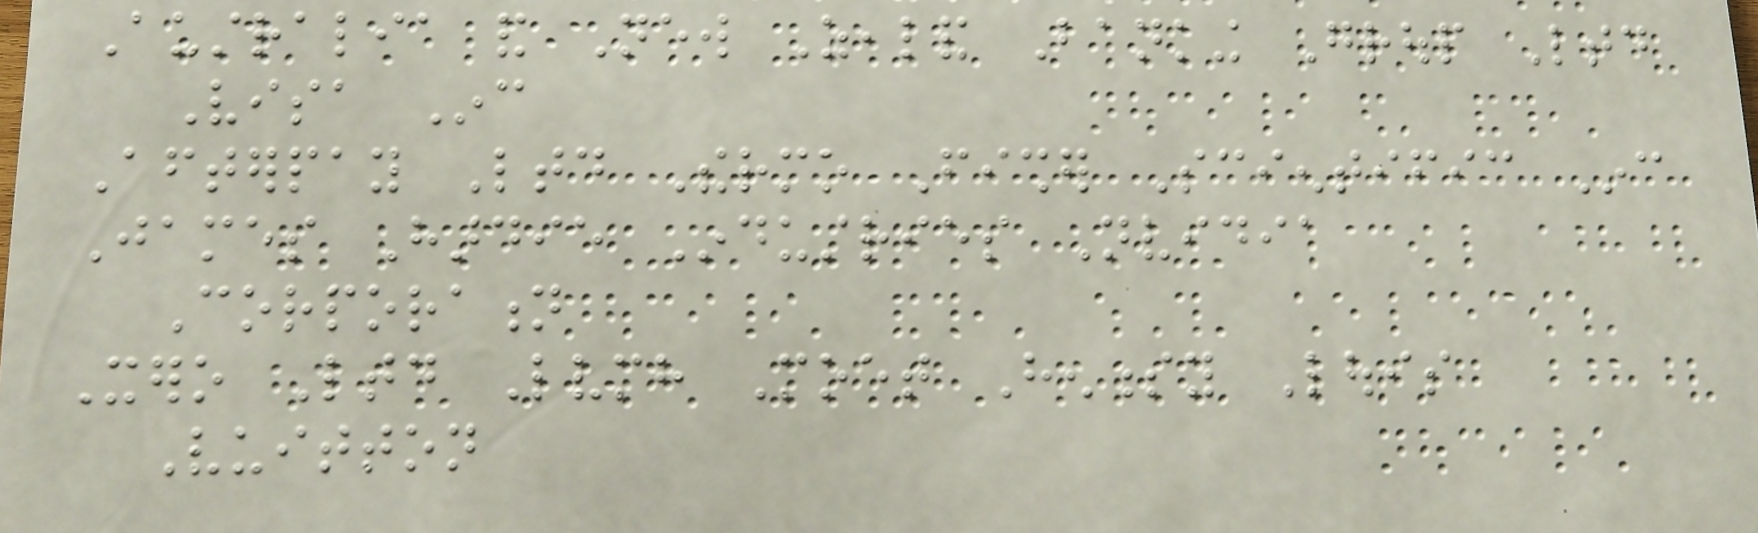Australia and New Zealand Banking Group Ltd
Visa Inc
Afterpay Ltd Thermo Fisher Scientific Inc
James Hardie Industries Nvidia
Corporation
Xero Ltd Lvmh Moet Hennessy Louis
Vuitton
